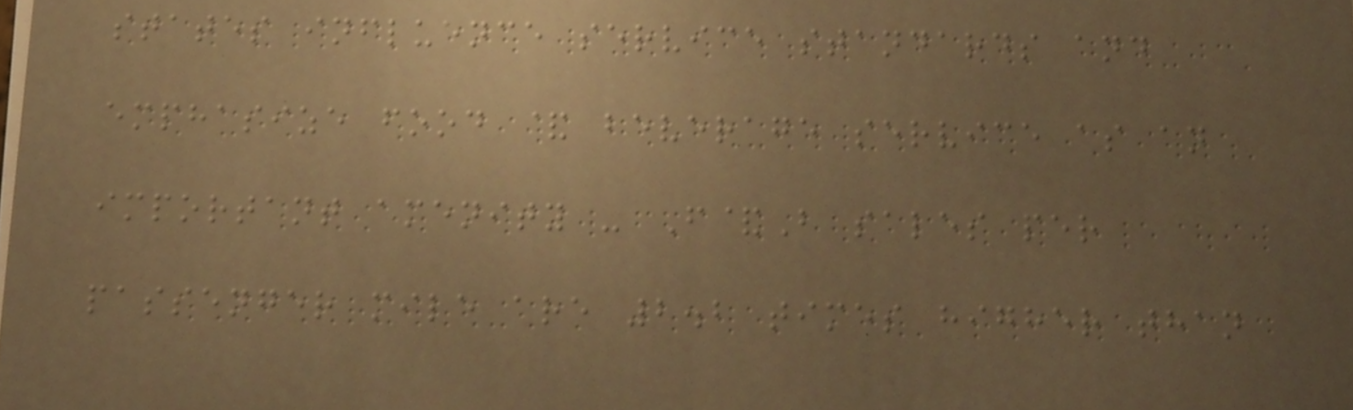states influence service standards and
emphasize food & beverage service as an
important amenity - F&B sales per
passenger mile are 2.2 times higher than
